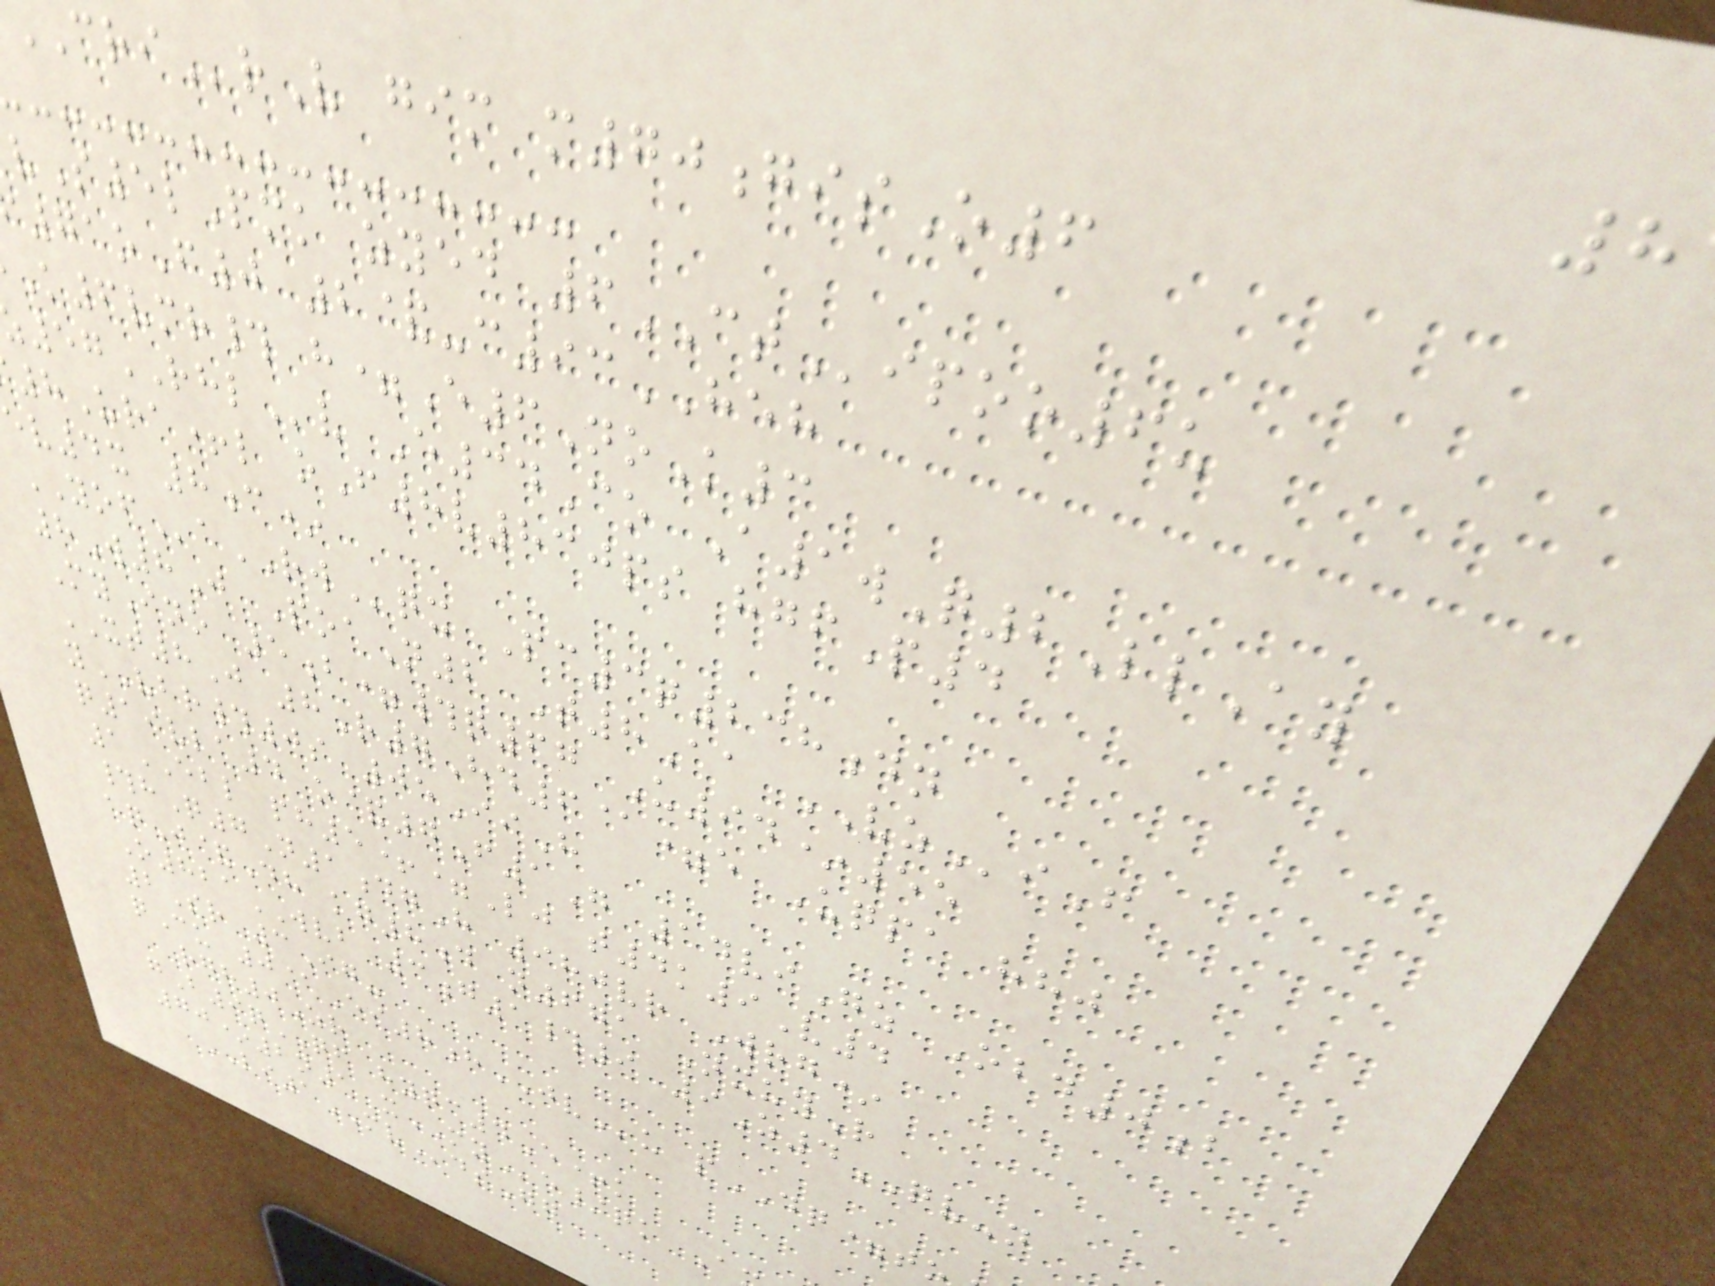rV gim m70gisO6
vS5lPmk zyed 6CTipoo6u
71oF0 2&-c93HEH
K6vmr# h=E6NoK3
57RHLv E34Co A1wQ2LlAy
8Ura+l oF8v830ps hgfP4
ev4x 8c*
YOFaRWqx Pc3q238dn
8W8J PoaN2 T8Aa VZiF
MyIno 5b=#q67 U94*55
XT8J 8R7Hd6@=e Uqpa hhj
yVBR#0s 05IiH
q19vla4 o&7F1G 14viGz Obd0b
1EBL ph5+=Lj t4k9V4
#hQ7N1dgH 980vr Wrg*
aqJ&Dh kg8d n671 NxuyR
O821WVB 3g1#9 9Z4QV-n
2Sr 3Ig-
qCu 0@Ei8hJVu pDQ=t
rgh0Zr
gB9qQF hyqc4E+k
70*2n1 xMYe/qk A
LI1MVdsGg
